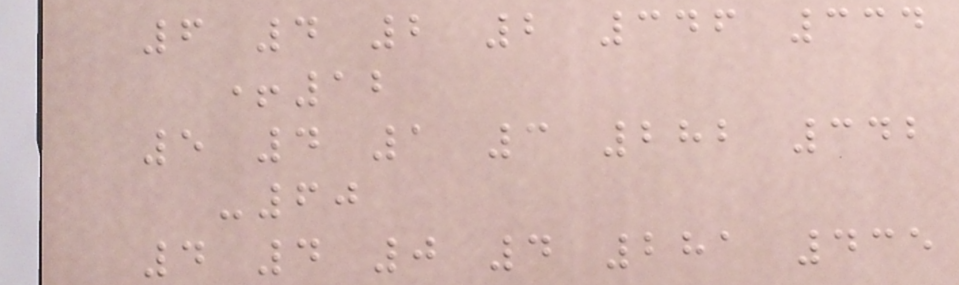6 4 2 2 346 334
+12
5 4 1 3 282 342
-60
4 4 0 4 281 435
